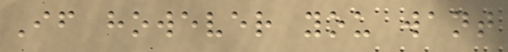If however you want
